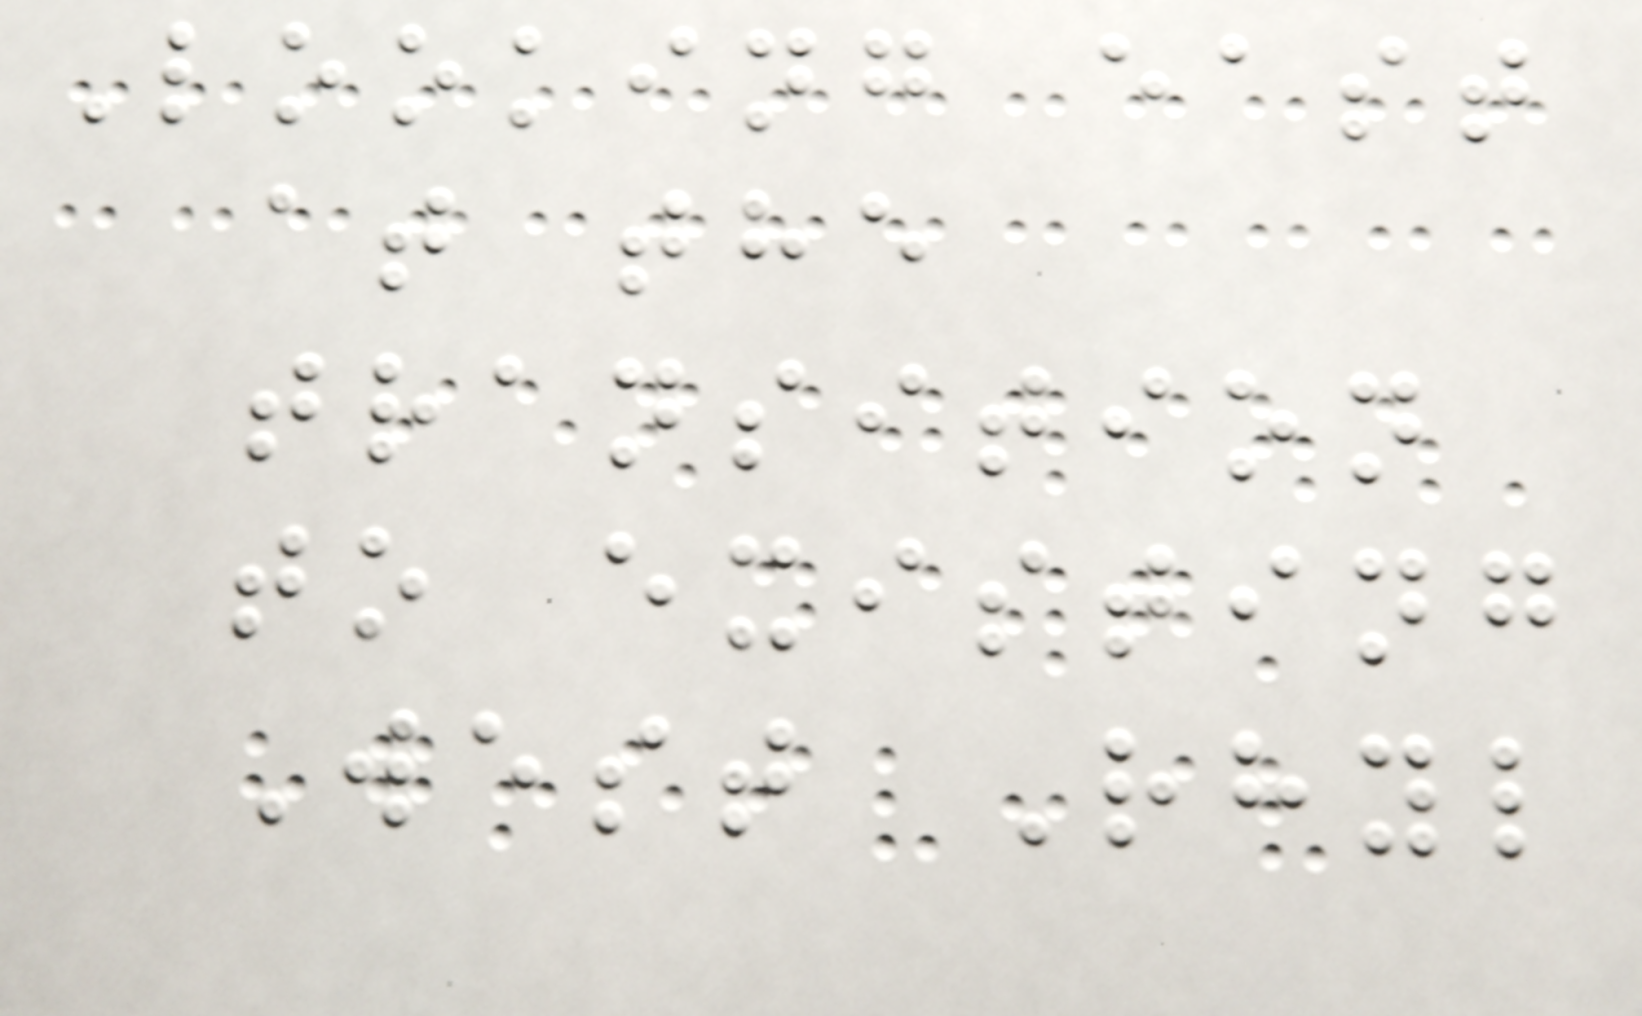Looking east
at the
transition
to existing
West Rhyl
